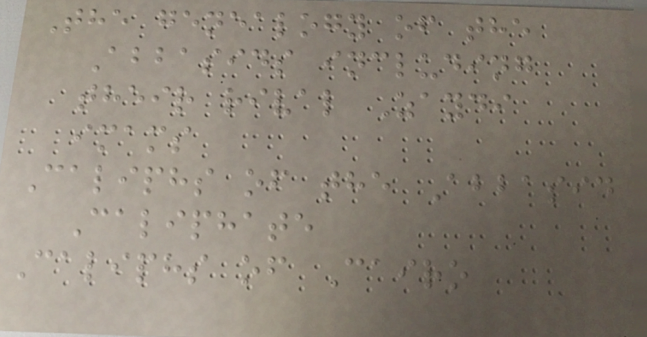The genealogy of the
Abbasids including
their rival Zaydi
imams
Caliphs of the Abbasid
Caliphate
Caliphs of Cairo
